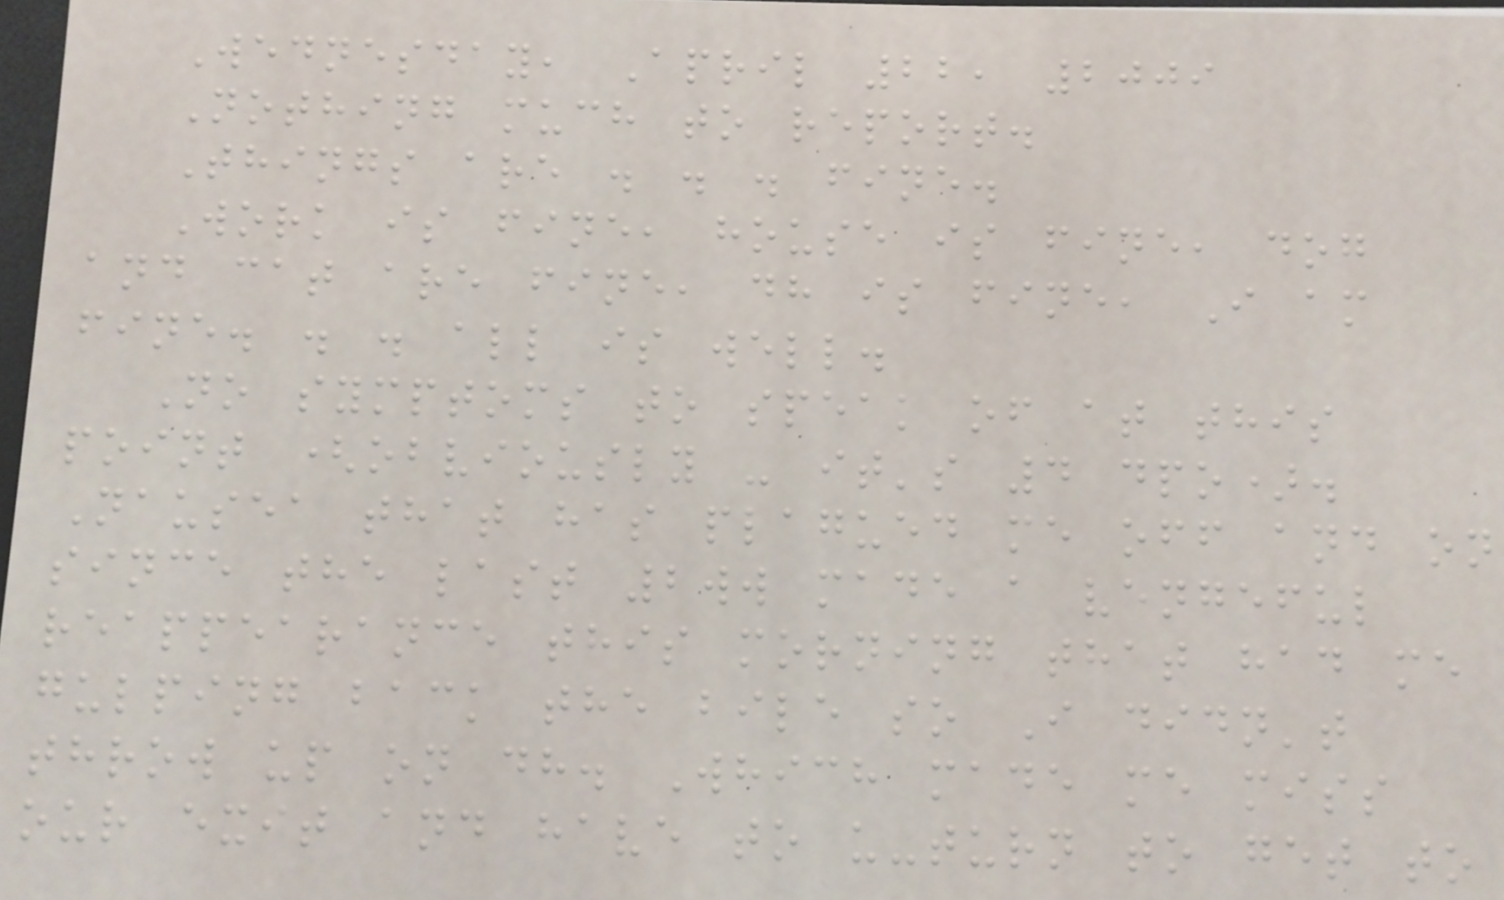Wednesday, April 22, 2009
Nothing much to report.
Things are . . . fine.
Work is fine, house is fine, dog
and cat are fine, dh is fine, I am
fine. . . all is well.
No symptoms to speak of at this
point (obviously - it's 4 dpo).
Nausea that has plagued me off and on
since the last 2ww made a vengeful
reappearance this morning that had me
gulping back the bile so I didn't
throw up on dh. Which made me miss
our exit and have to u-turn to get to
